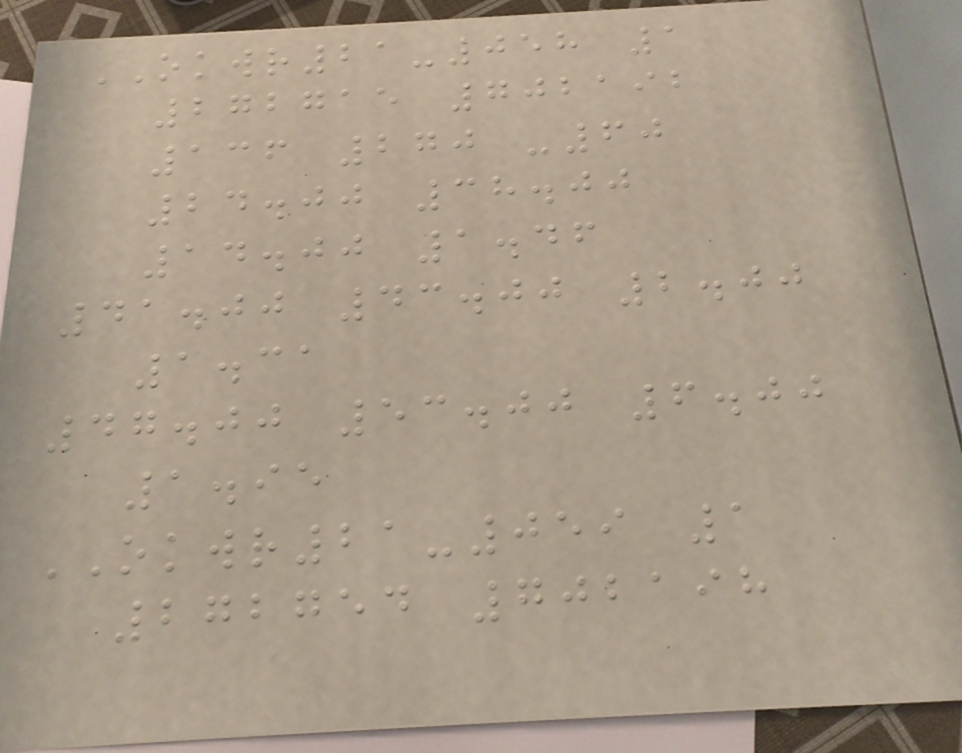OKWR21-058 1
272715 702192
136 270 -60
24.00 38.00
14.00 1.46
41.00 43.00 2.00
1.31
47.00 53.00 6.00
1.95
OKWR21-059 1
272754 702198
